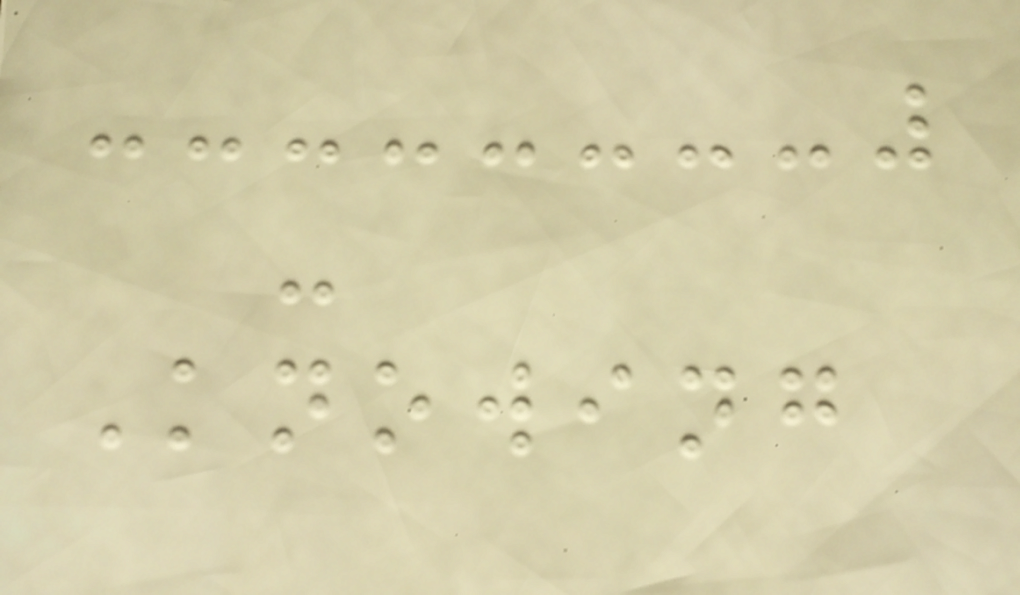-
Knowing
